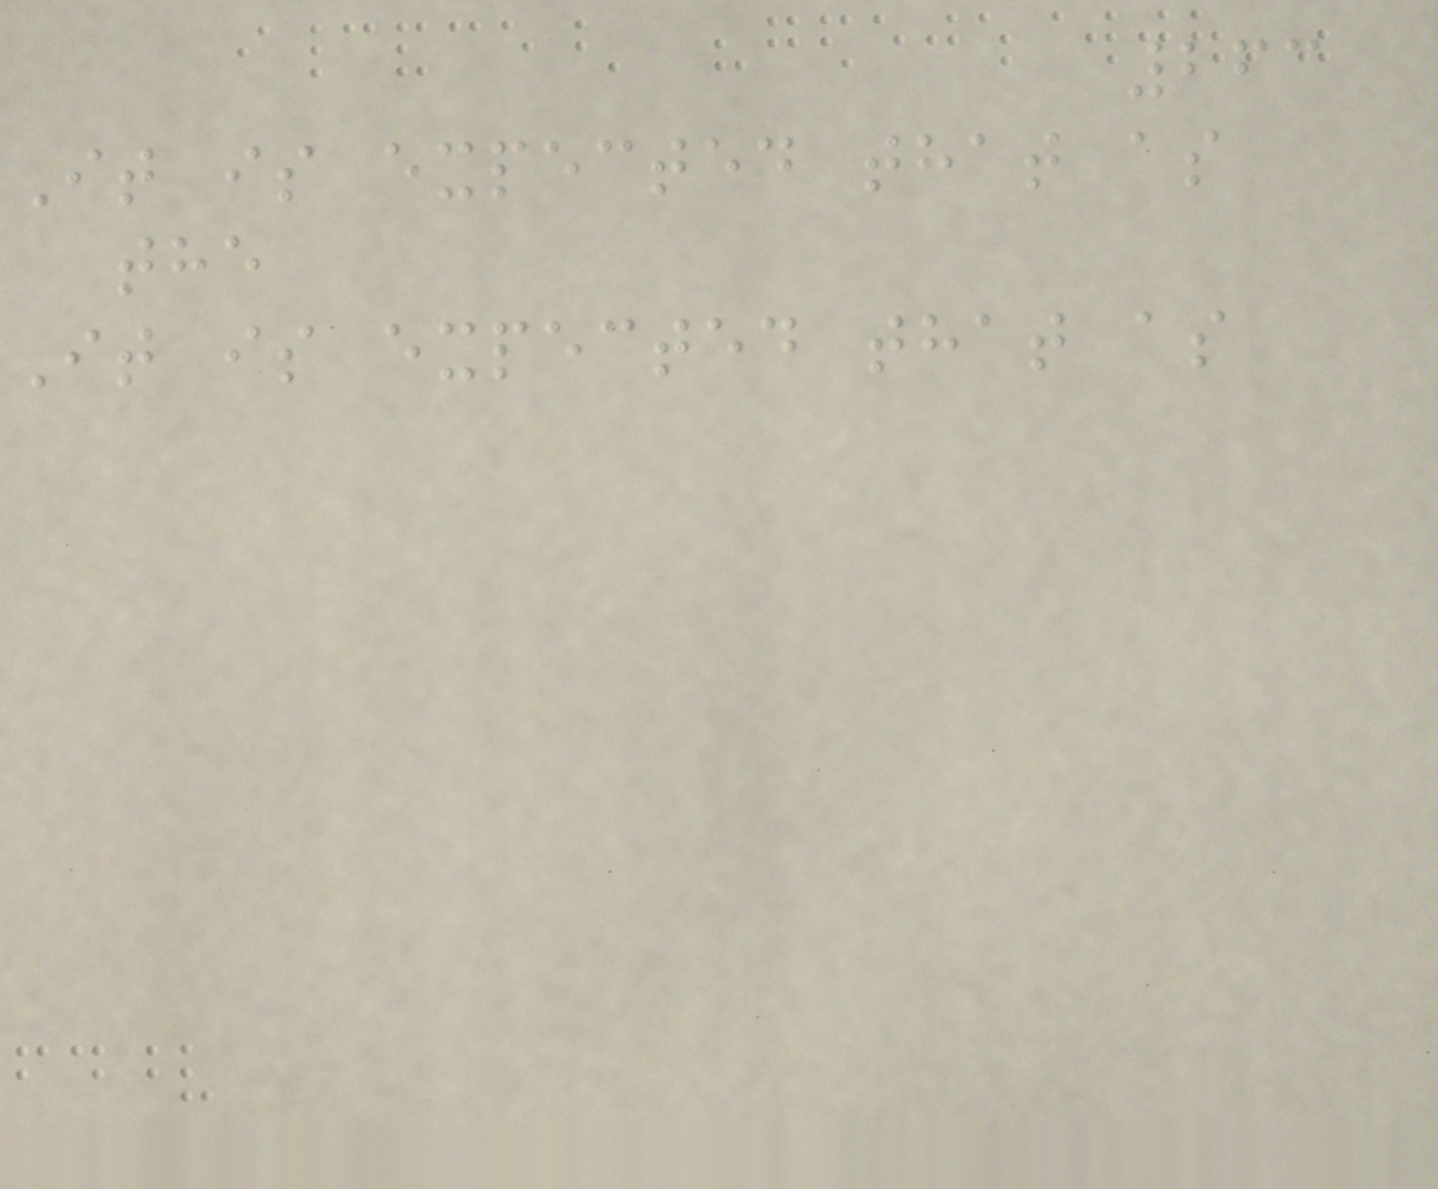263
It is expected that as
the
It is expected that as
